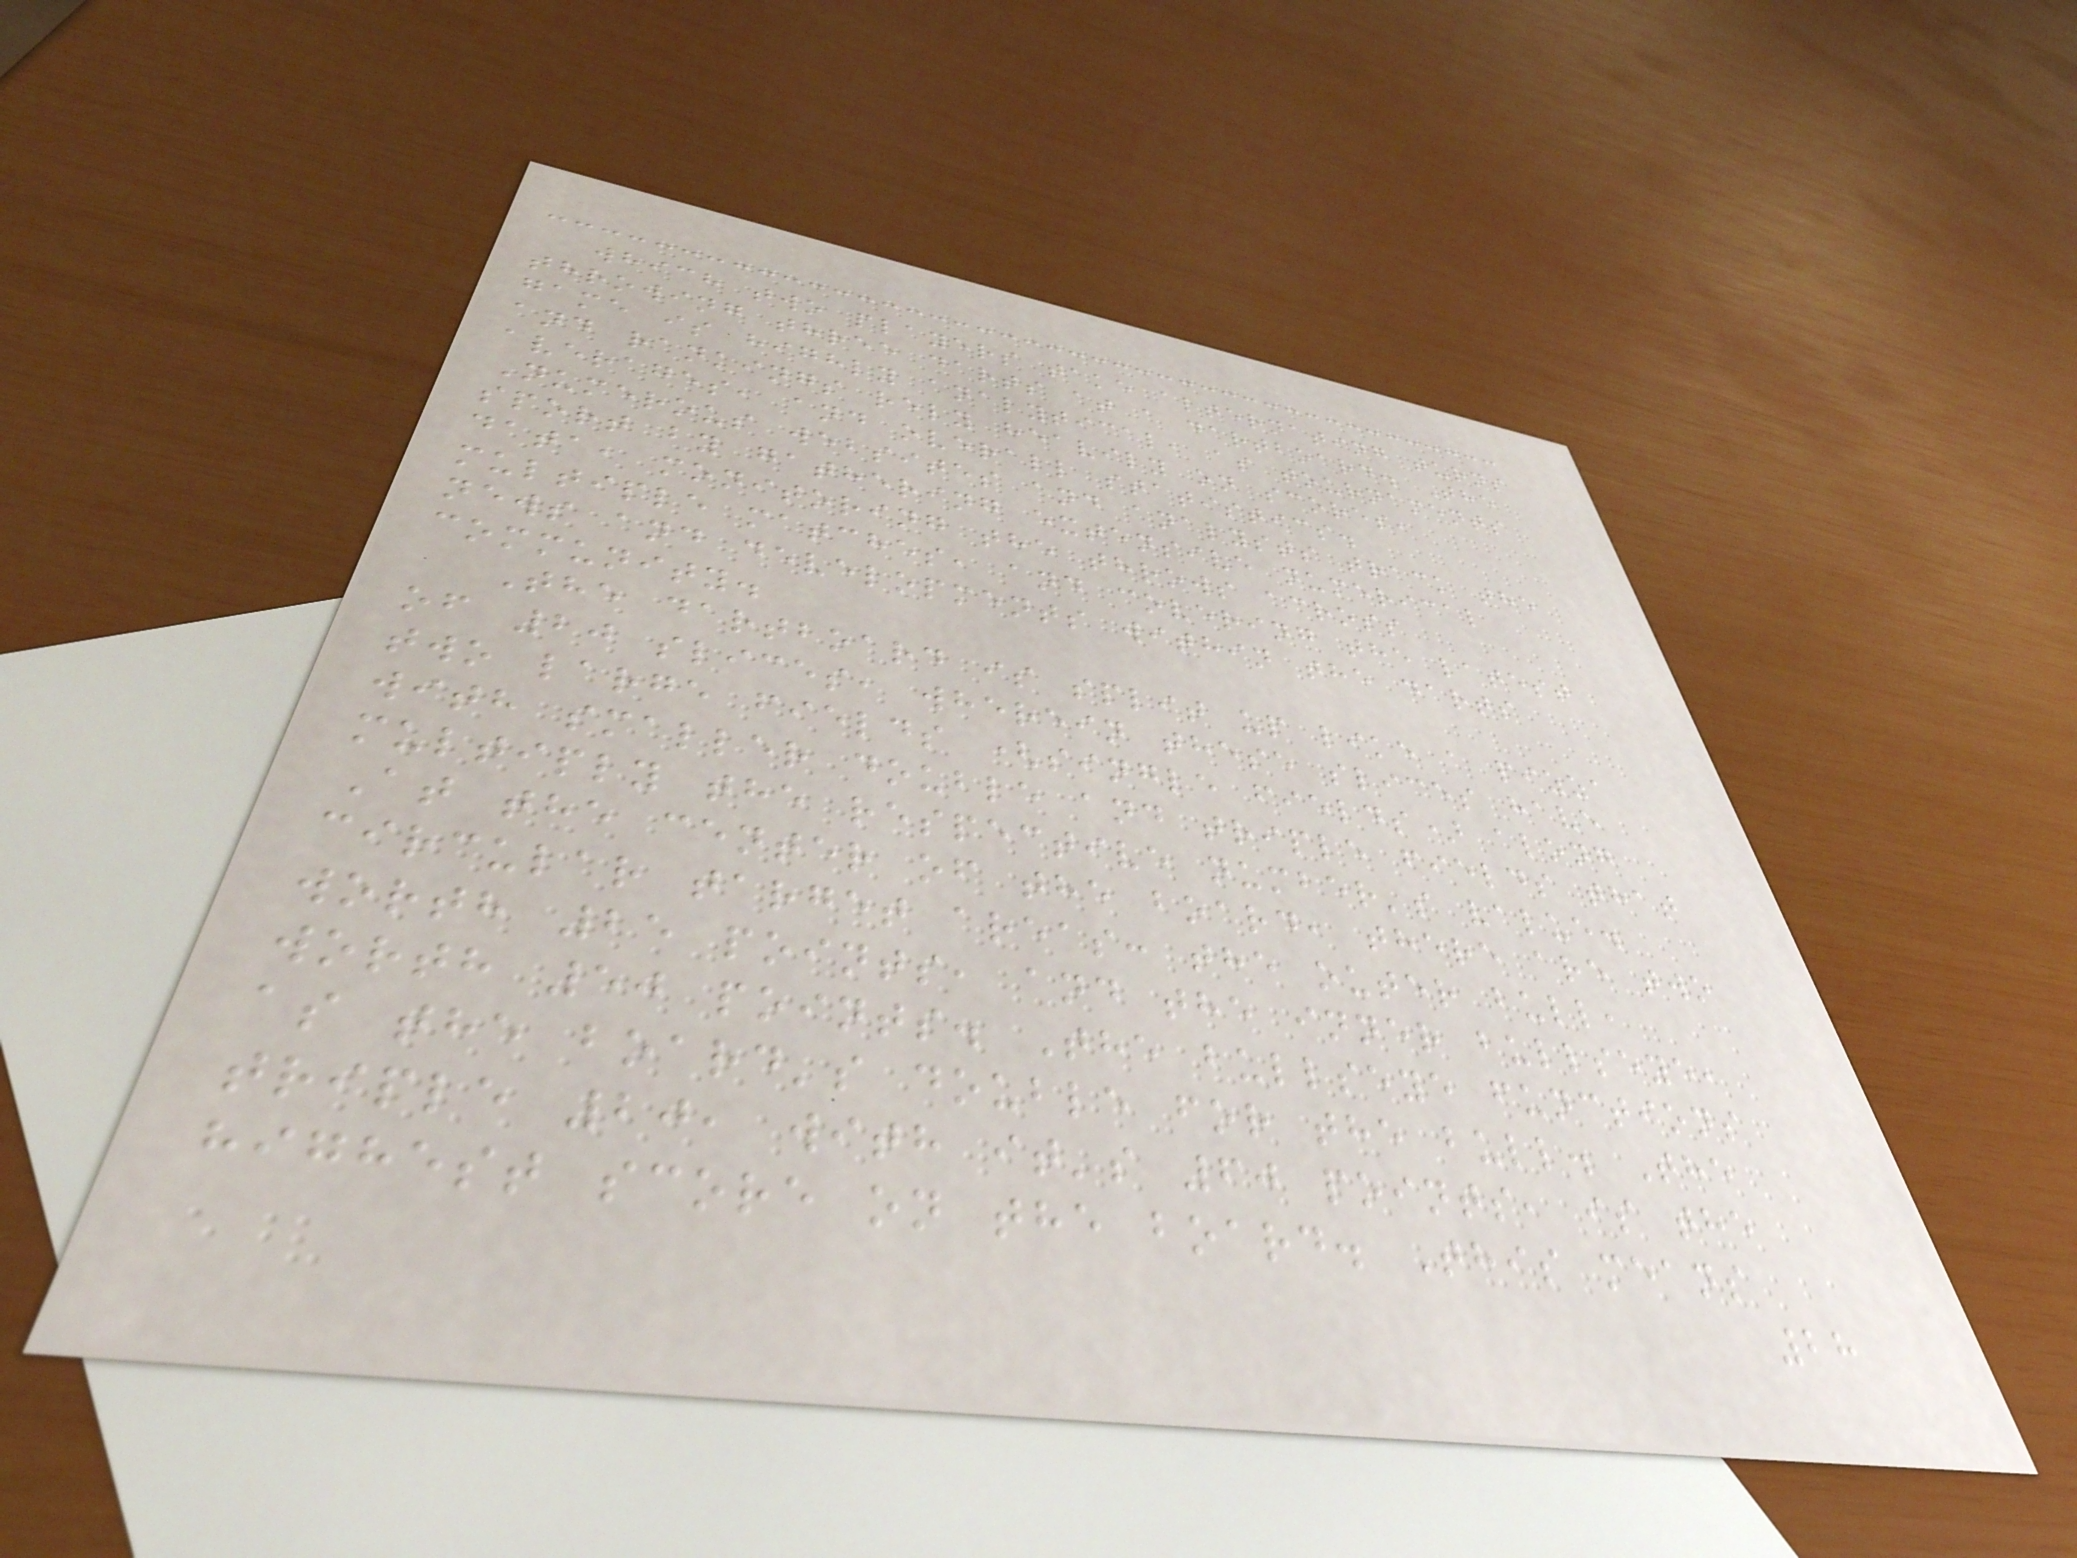which two players take alternating turns
throwing three darts at a dartboard. The
game is highly analytical, as tournaments
and rankings rely heavily on scores,
averages, and overall statistics.
Numerous websites and analysts track the
sport by gathering extensive numerical
data, monitoring the throws across
multiple matches, and covering the latest
news and developments within the darts
community.
The dartboard is split up like a pizza
of 20 slices, wherein these slices have
two large fields (single fields) along
with smaller double and triple fields that
multiply the respective number's value.
At the center of the board, there are two
circular target areas: the outer bull,
worth 25 points, and the inner bullseye,
worth 50 points. The bullseye functions
as the board's double for the bull. The
triple 20, with it's 60 points, is the
highest score on the board. This means
28
